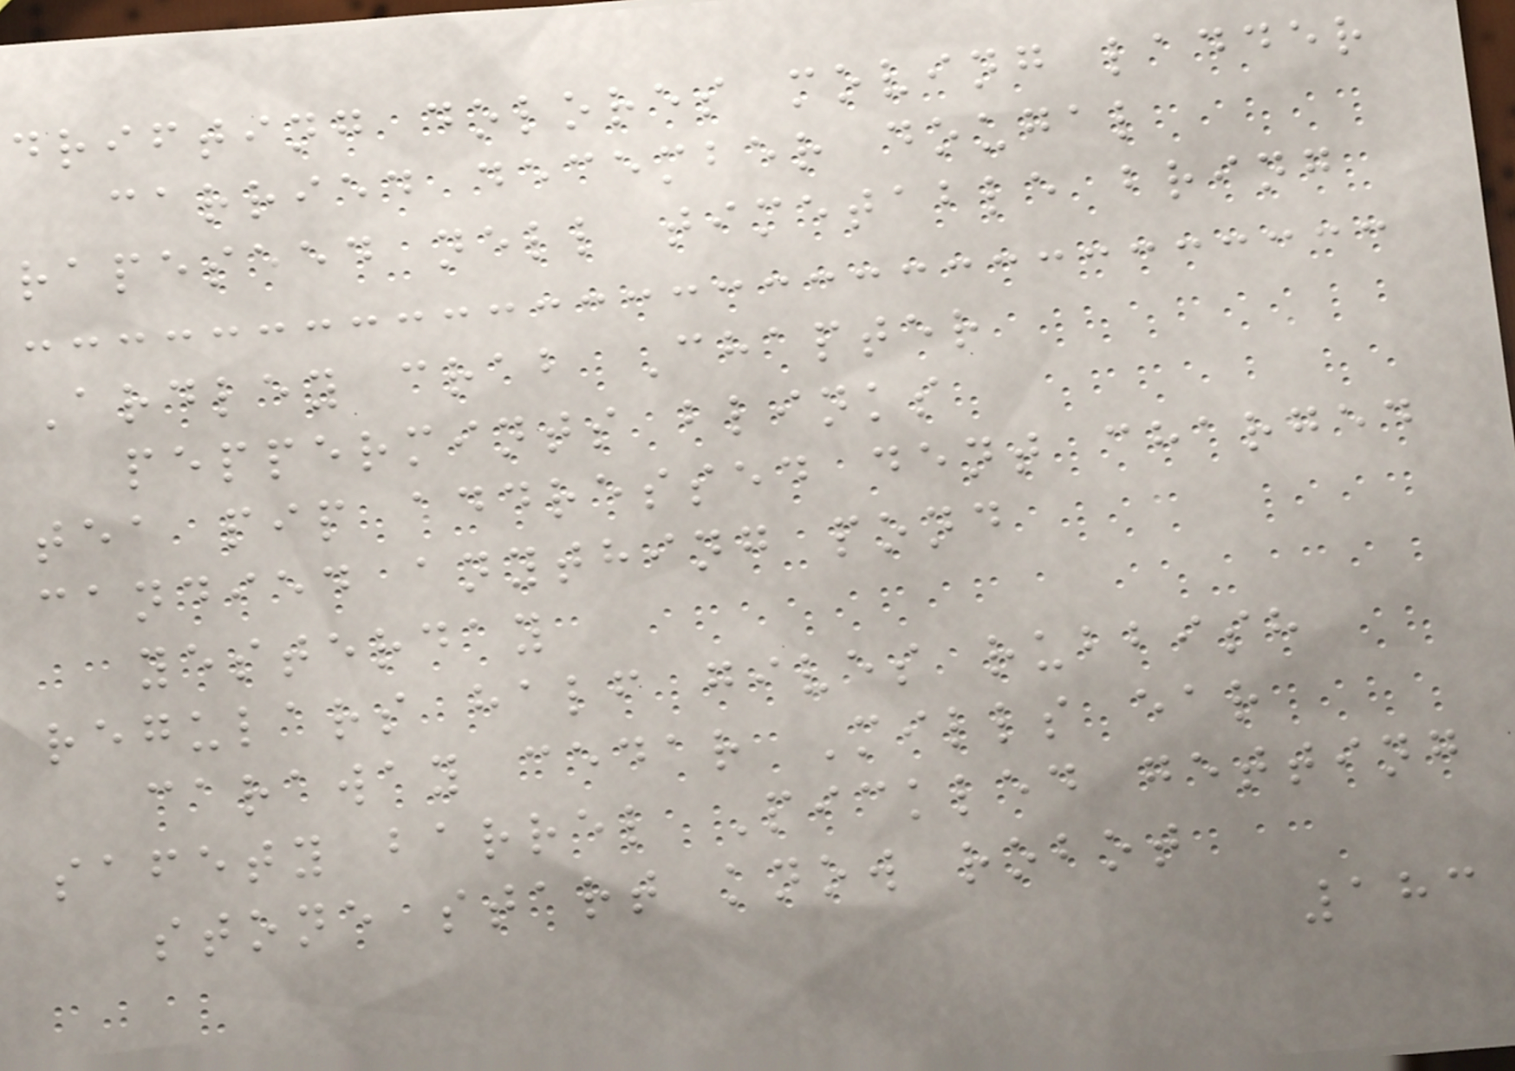drifting dolores moving ladder
carried december dougal
rapeseed nell timetable bring
Ardley crab Chapter
peppermints blinks
tea pip addressed dent charged
candied anything pond
yesterday
regulars half gives rubbish
caraway cedar Mills ear
safety barrel Pickled getting
stone start know robot
183
